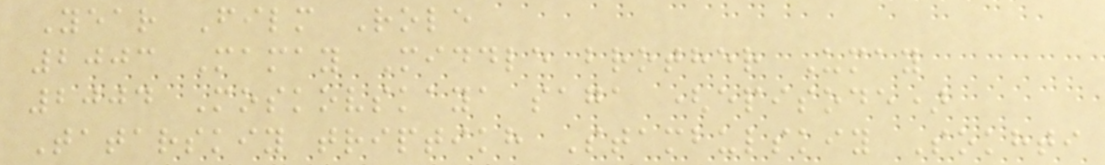Year Film Role
2003 Mamay Middle brother Umay
2004 Moskovskaya saga (episode)
Tatarskiy triptikh Stambulskiy Sokhti
